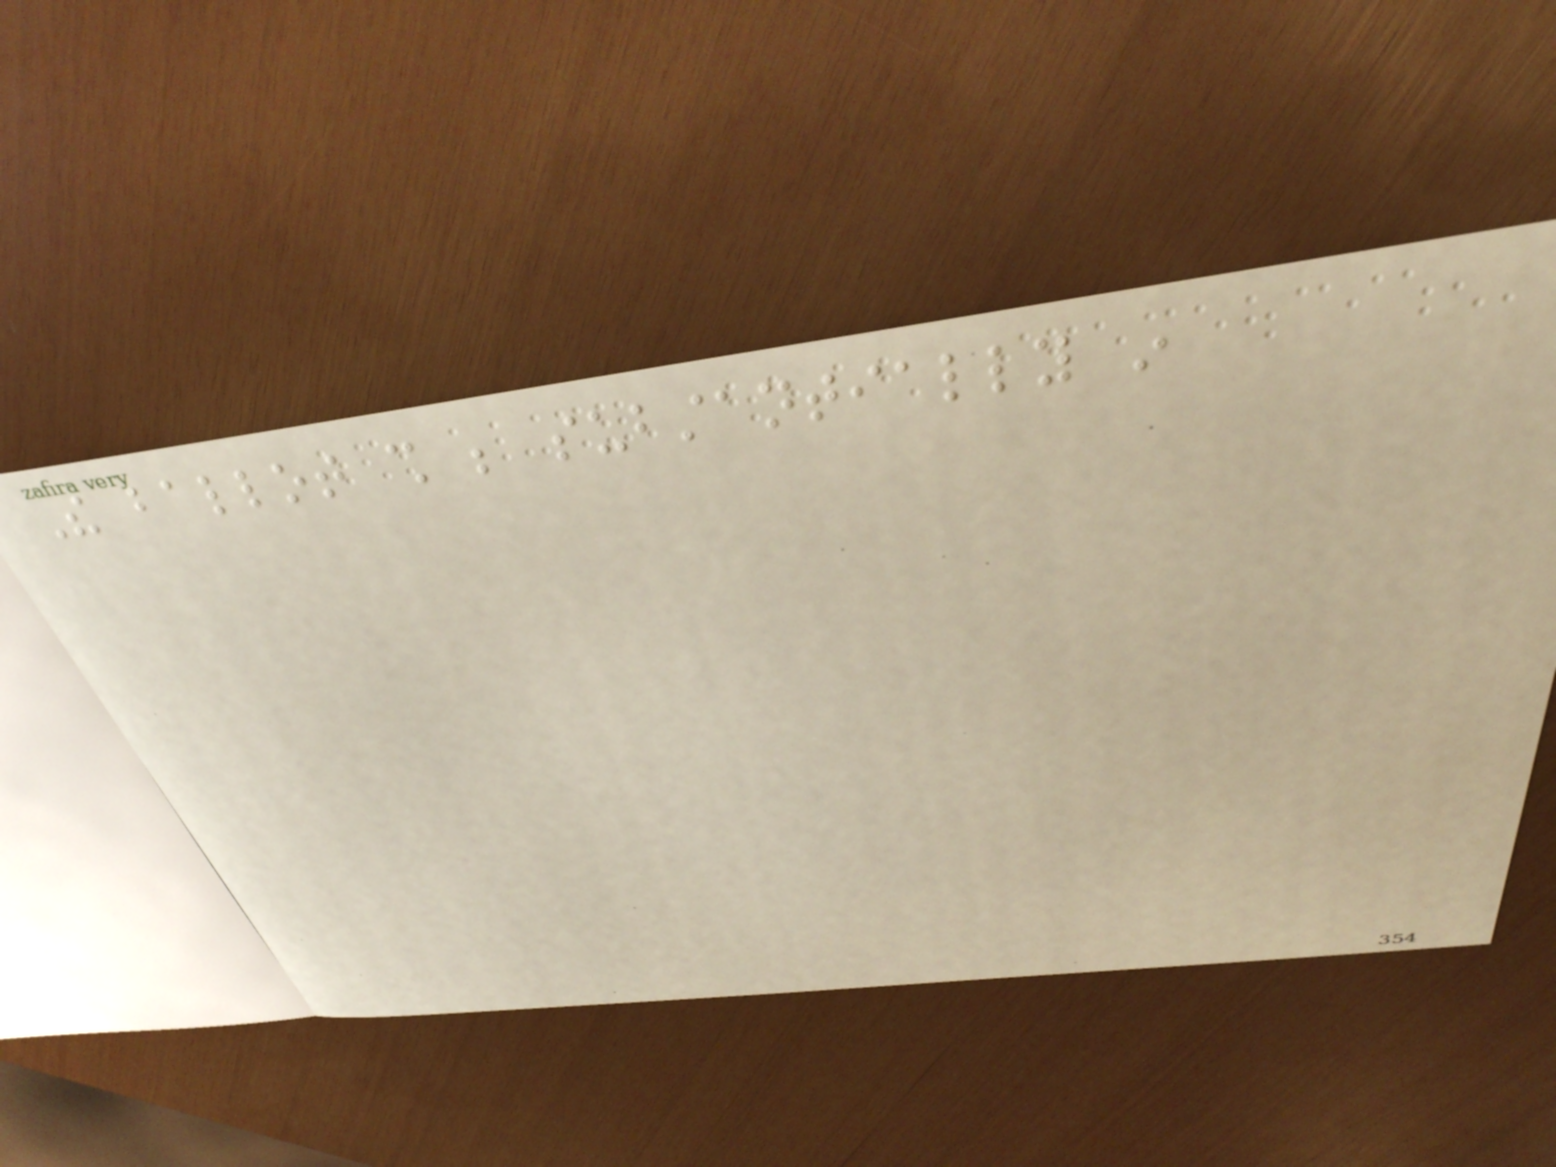The ballot shall be substantially in
